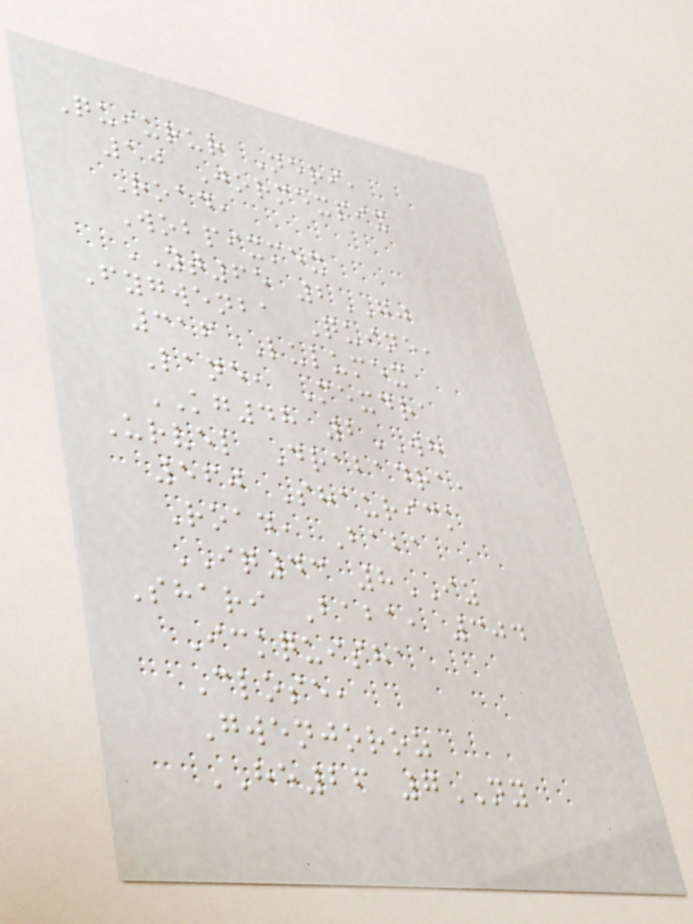Quiurur Neri,
10 Jormexpix
Road,
Wobpixmex
YT65 2GJ
Fygwenba Quine,
316 Lulumex
Lane, Mexdra
KG48 2WH
Urvel Drabadra,
560 Shaurick
Road, Baba
IQ43 8IZ
Shari Baba, 304
Ickquisha
Close,
Gwenjoroz
HE26 7NY
